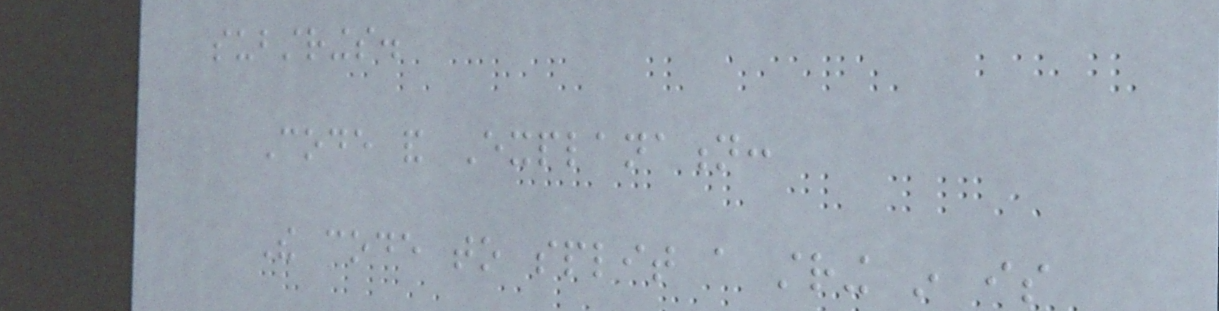substrings.
Code and Explanation:
The code to split a string in is
